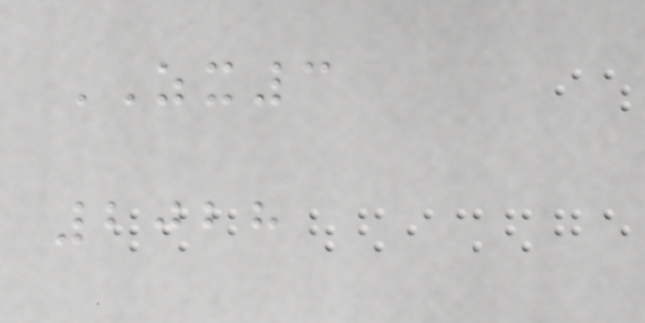ZX3
2028
